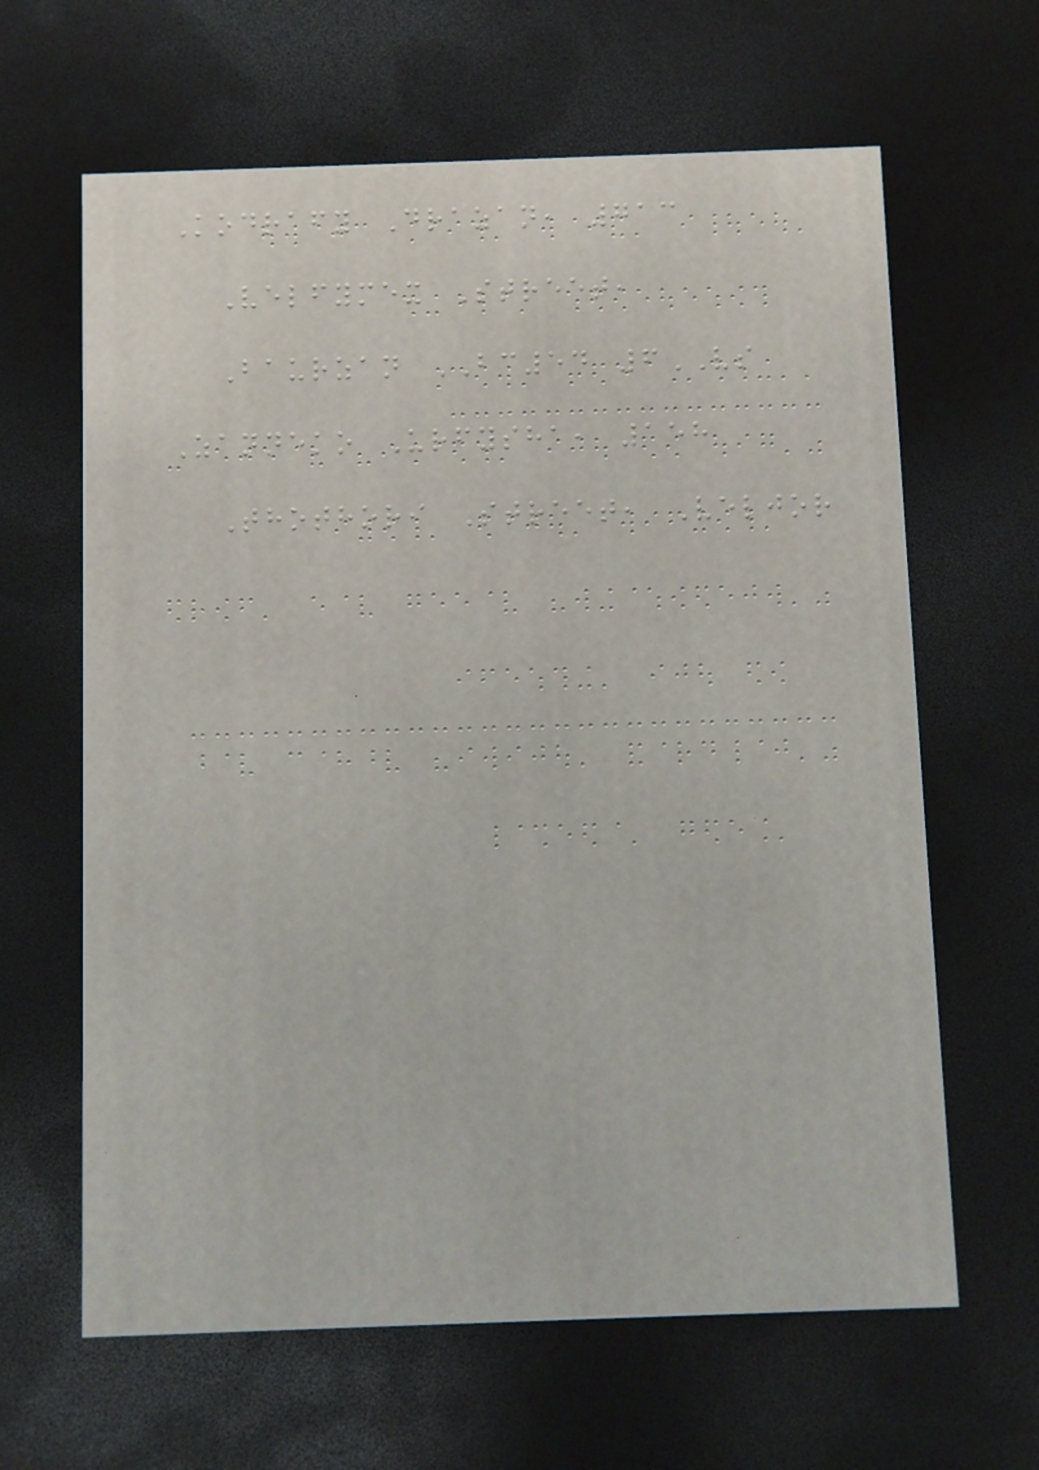Kodrafy Drazan, 713
Velfymex Street,
Baurzan BC54 6VS
Zanneko Urfysha, 158
Thothori Street, Veljor
